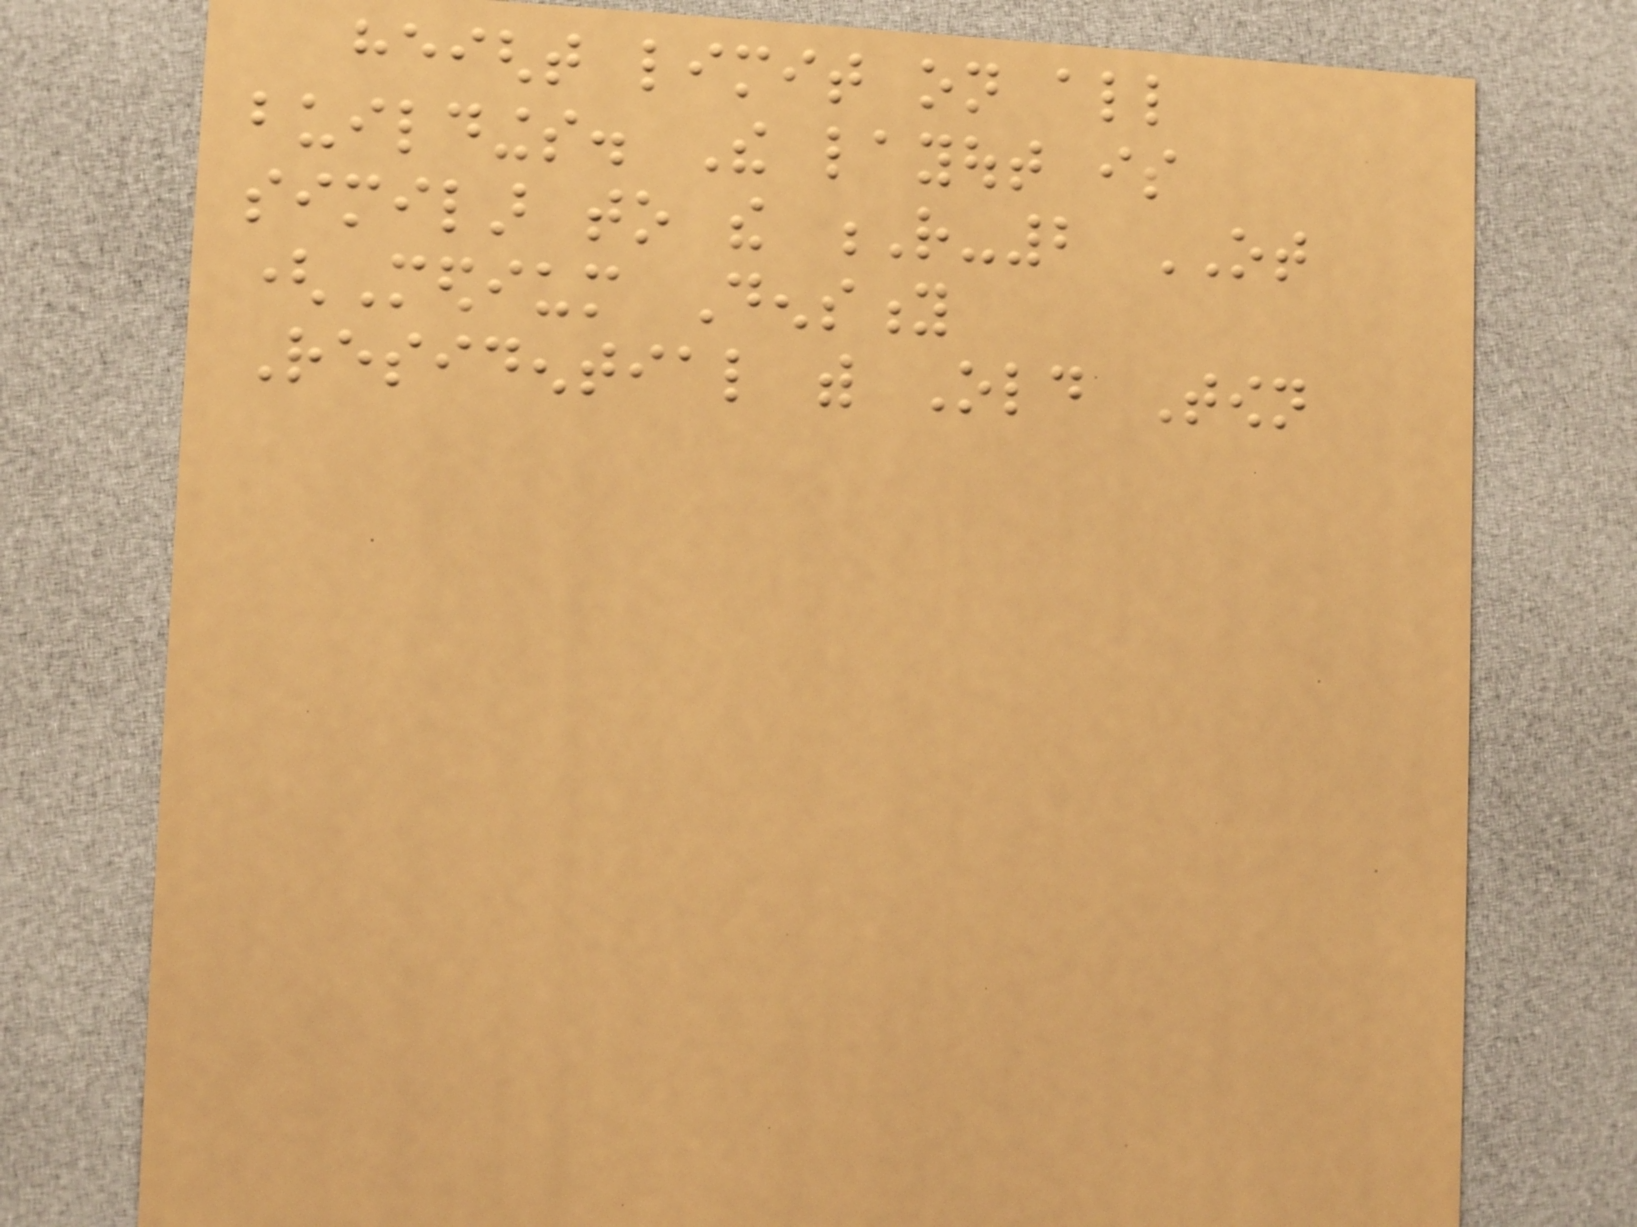height limit on all
buildings. The layout is
similar to the R-2 OT
(Medium Density
Residential with Old Town
